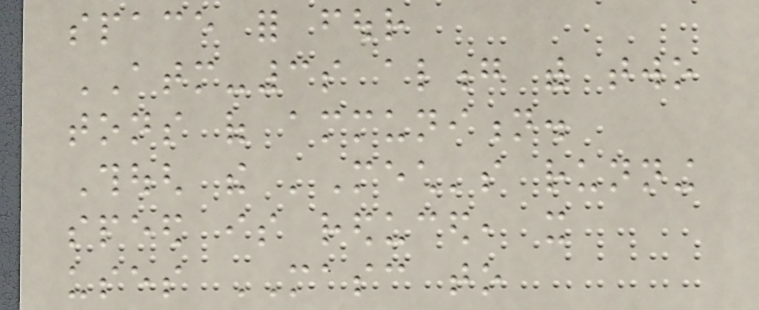space for four
ATM-3s along with two
tons of ammunition.
Though the 'Mech's running
speed is reduced, it
uses MASC to
